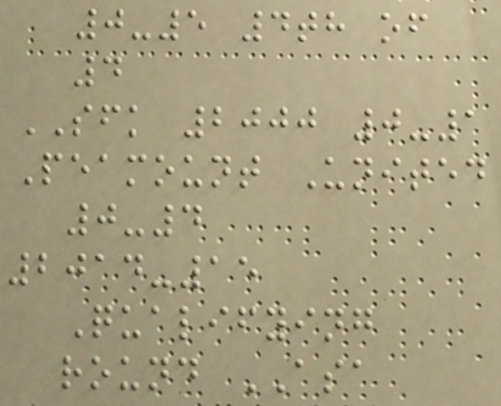0-5 4th of
4
SFK 2000 0-1
Peamount United
0-4
2014-15
Qualifying
round ASA
